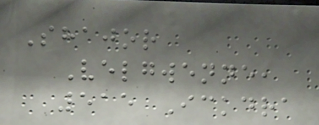Shajor
Velgwenne,
515 Ickdra
